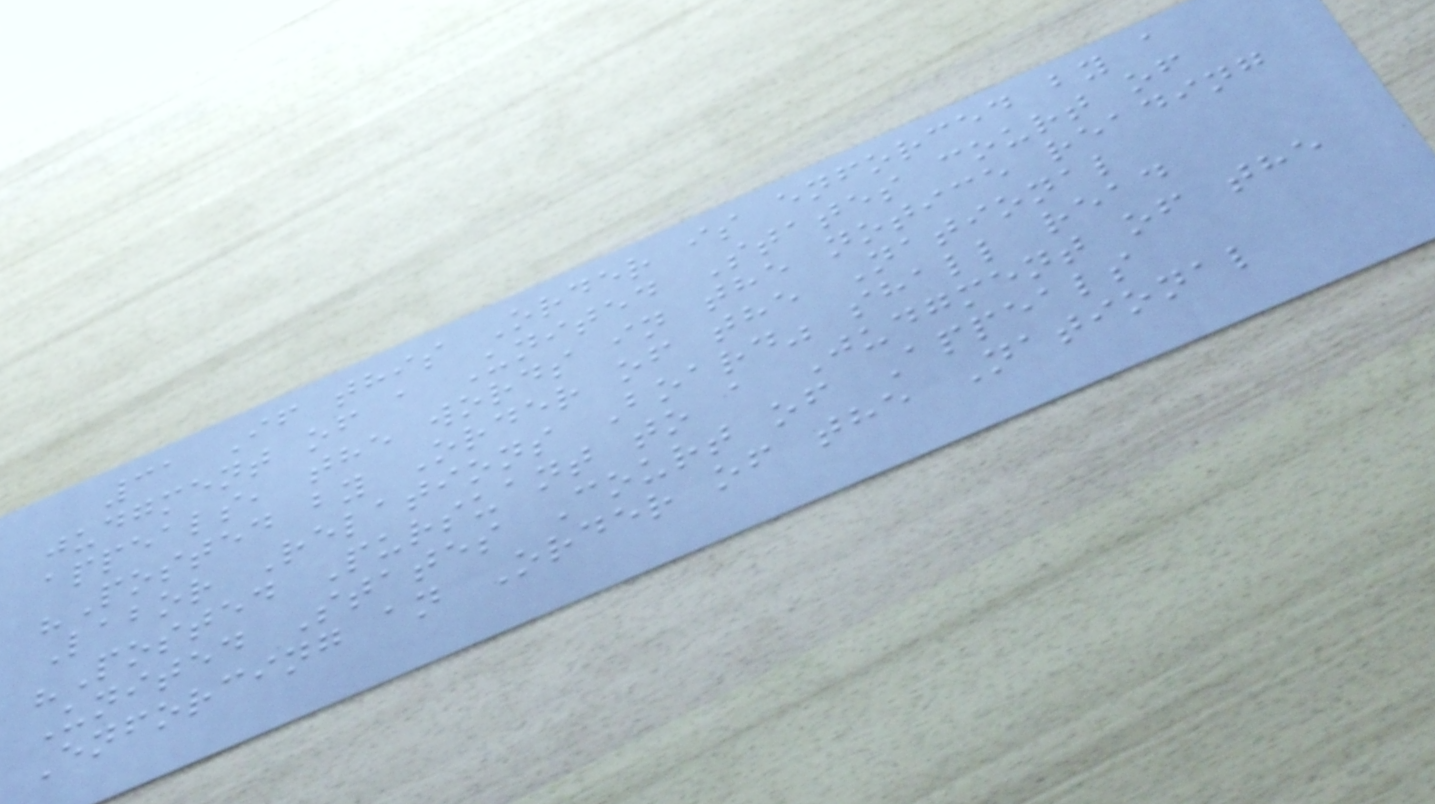31 If this Order is enforced by a
judgment of a United States court of
appeals, the words in the notice reading
"Posted by Order of the National
Labor Relations Board" shall read
"Posted Pursuant to a Judgment of the
United States Court of Appeals
Enforcing an Order of the National
